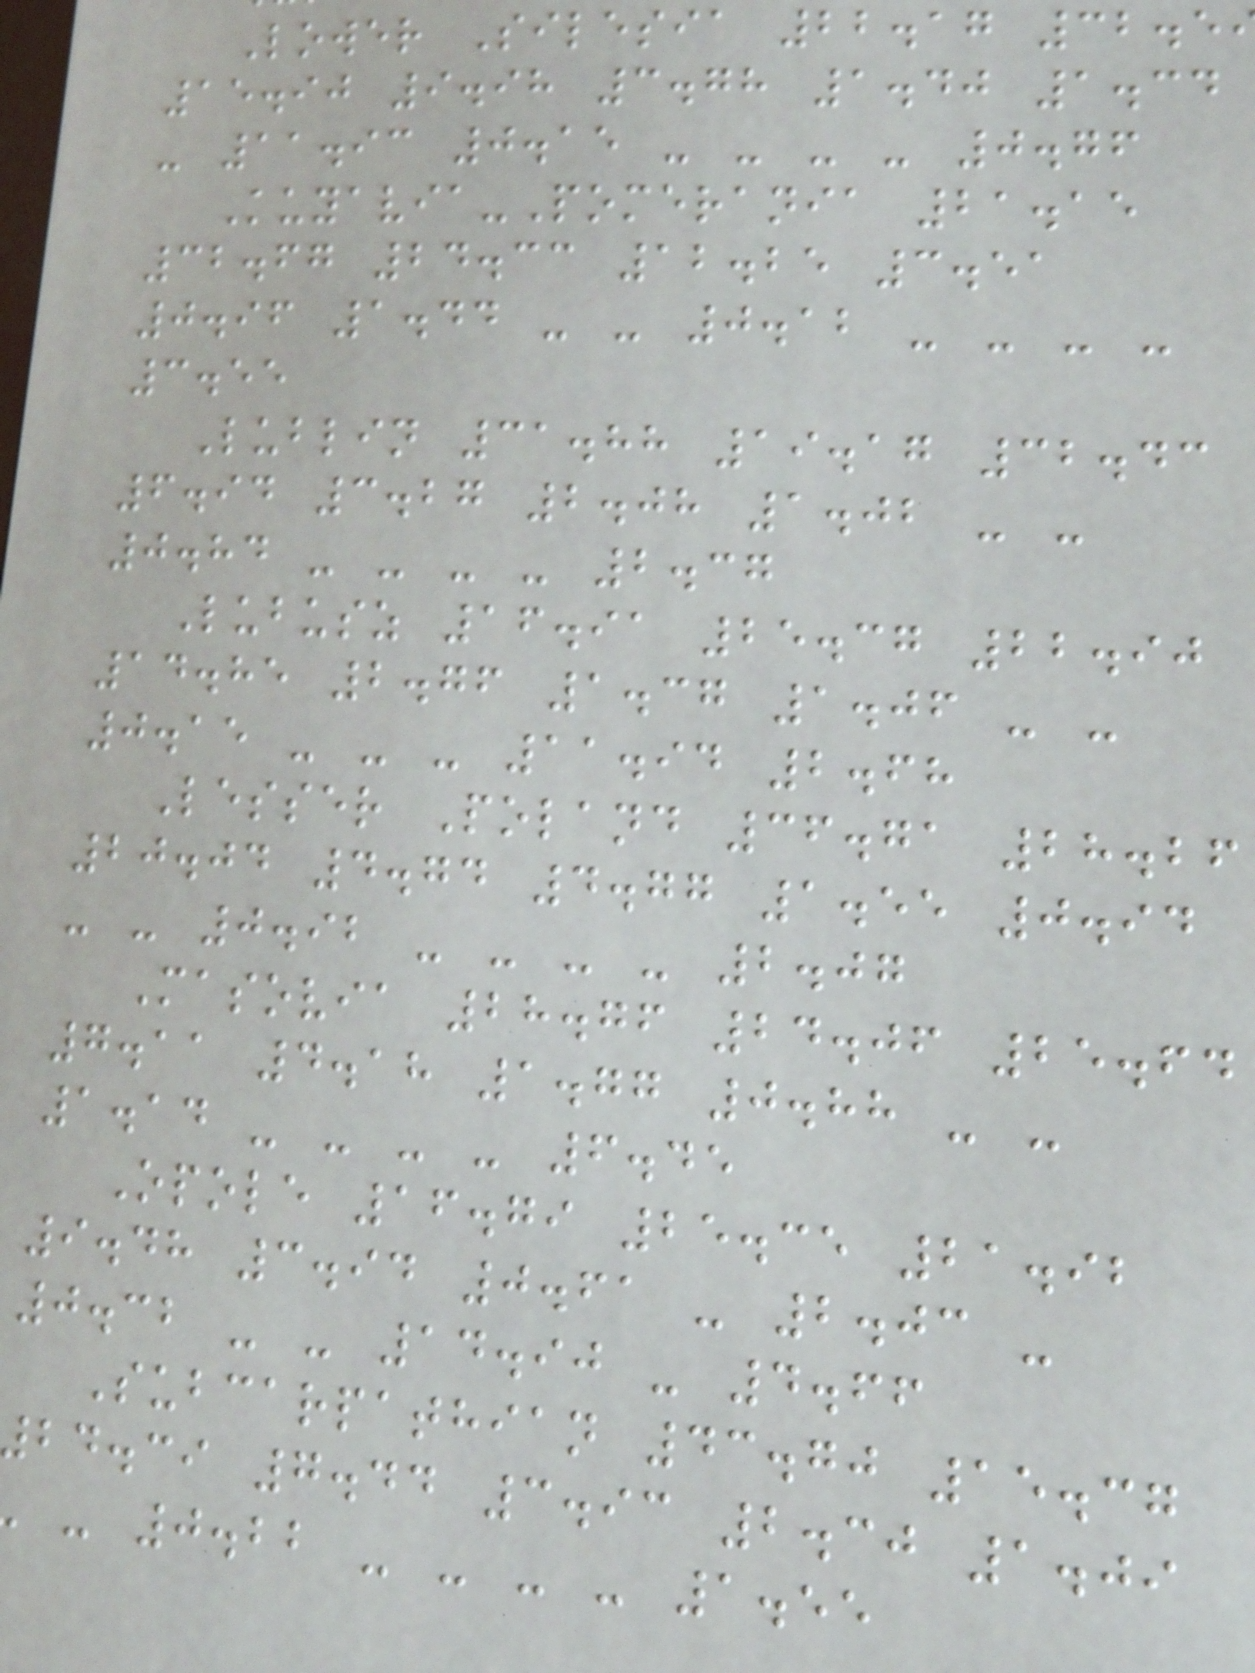Lower Silesia 22.17 32.5
15.90 9.98 3.78 1.40 1.34
- 11.93 0.15 - - - - 0.76
Kuyavia-Pomerania 21.15
32.67 24.33 12.25 3.51
0.96 1.44 - - 0.12 - - - -
3.55
Lublin 31.88 19.17 32.43
6.94 3.27 2.08 1.02 - -
0.84 - - - - 2.37
Lubusz 16.91 25.37 22.90
14.85 2.76 1.37 1.06 - -
0.15 - - - 11.94 2.68
Lesser Poland 36.71 28.26
20.04 4.74 4.77 1.55 0.94
- - 0.92 - - - - 2.07
Masovia 28.76 24.06 25.64
7.11 4.18 1.77 0.88 - -
1.14 - - - - 6.45
Opole 16.79 25.35 21.92
9.48 3.94 0.61 - 2.03 -
0.32 - - 14.90 - 4.66
Subcarpathian 43.70 15.37
24.39 7.44 3.93 2.30 1.09
- 0.22 - - - - 1.55
